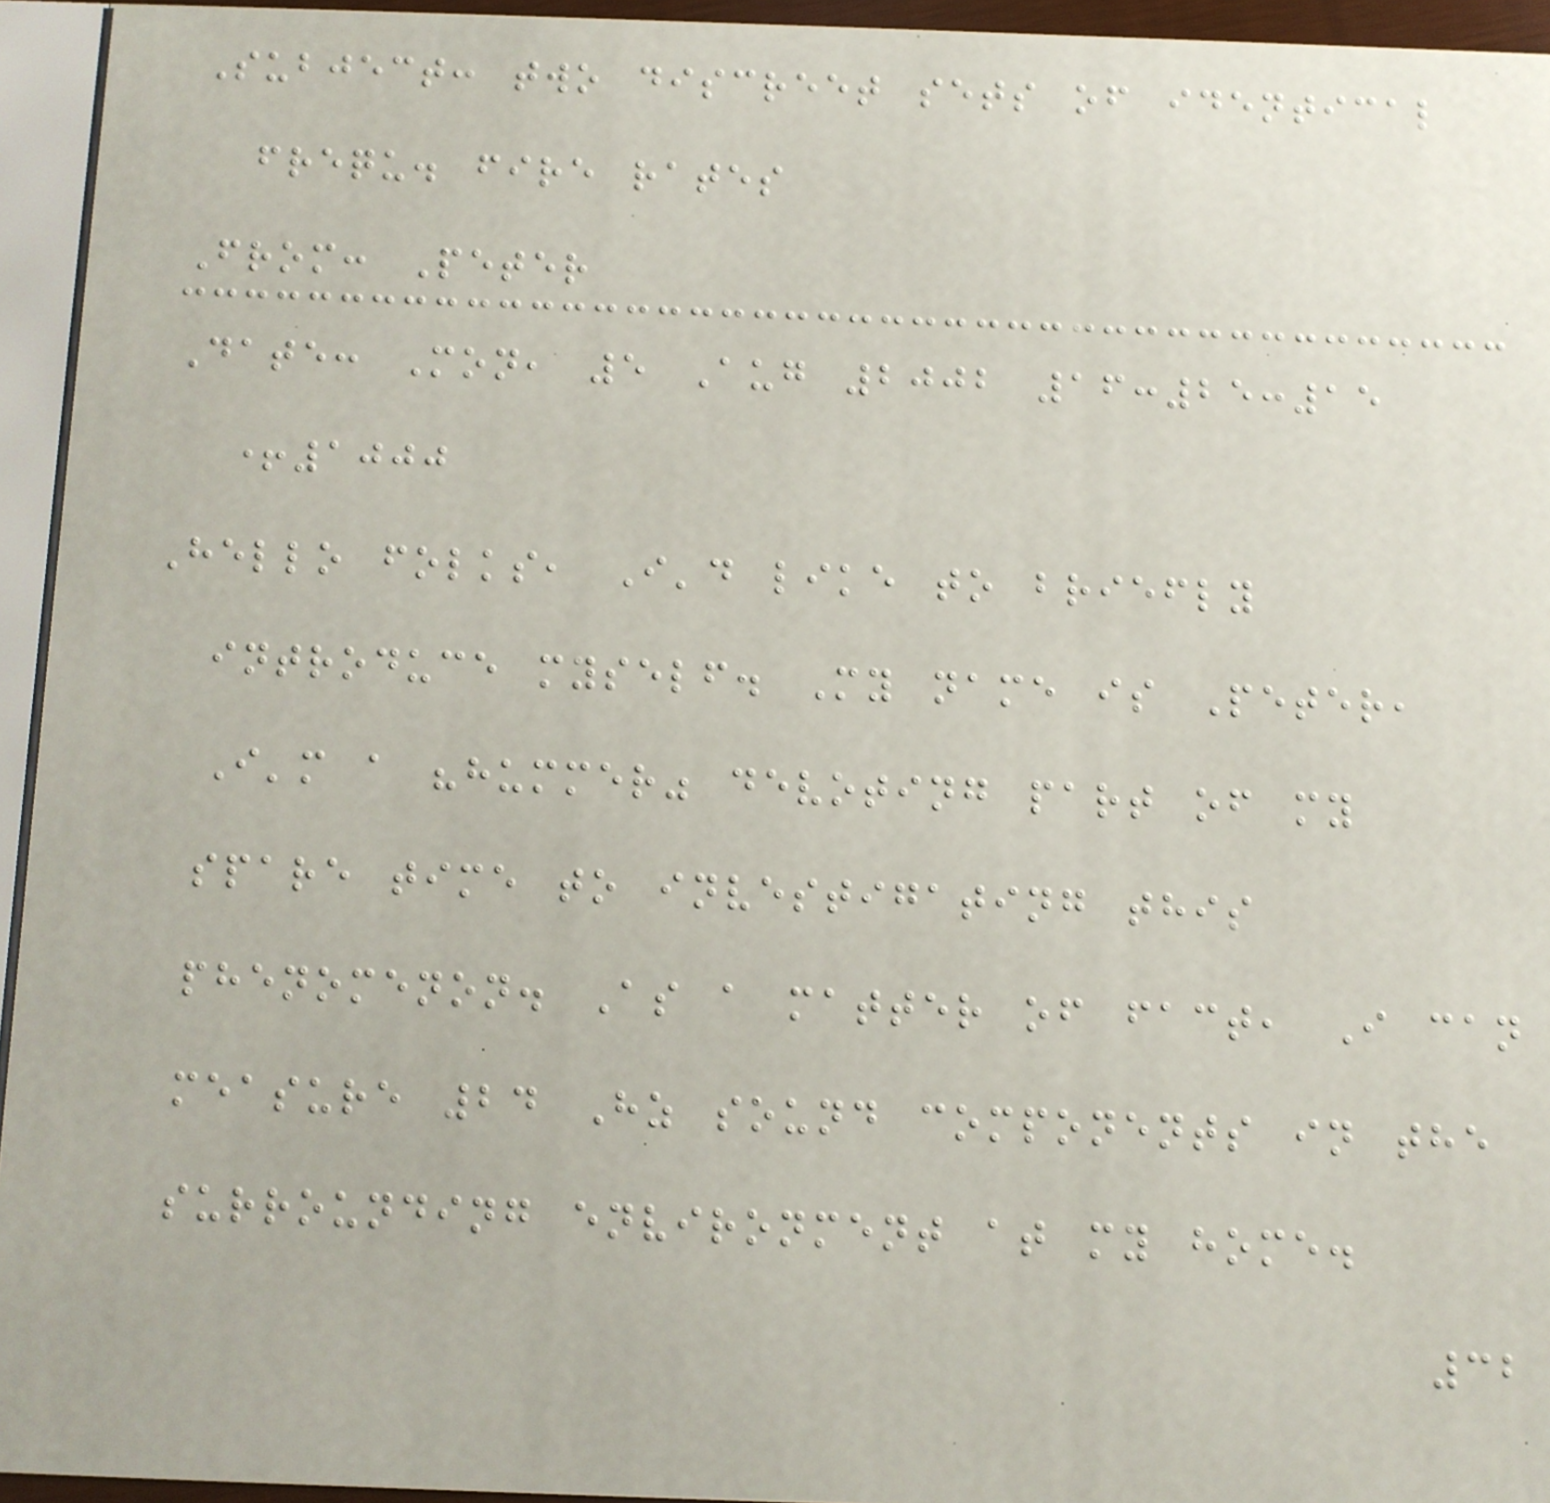Subject: two discreet sets of identical
frequ. fire rates
From: Peter
Date: Mon, 5 Aug 2002 16:25:15
+1000
Hello folks, I'd like to briefly
introduce myself. My name is Peter,
I'm a "hummer" devoting part of my
spare time to investigating this
phenomenon. As a matter of fact, I can
measure 24 Hz sound components in the
surrounding environment at my home.
32
